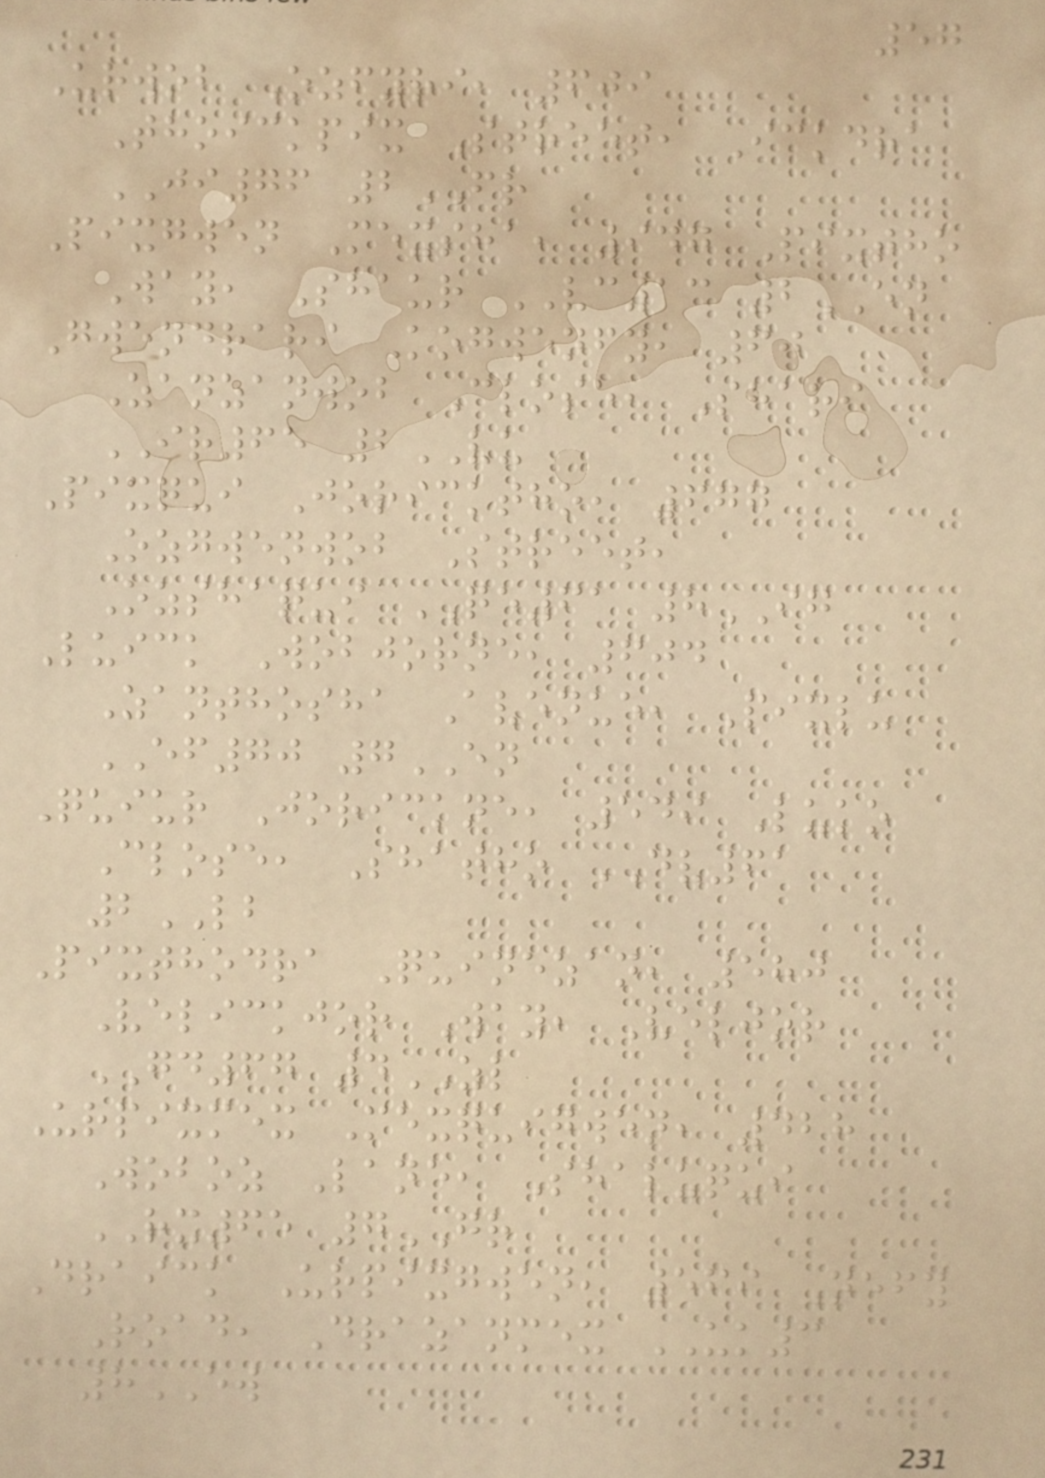57
Urwob Ozfyri, 609
Thoickpix Street, Ickdra
JI76 2FR
Pixgwen Mexsha, 947 Pixtho
Way, Shaur VC13 2EN
Gwendrari Kogwenfy, 60
Zanzanwob Close, Shari
IR65 2VU
Pixqui Joricktho, 677
Ozgwenwob Street,
Ozshaqui QE61 8IG
Luick Wobjorne, 604
Zanthosha Avenue, Pixlu
EF70 7EN
Quiur Jorickne, 549 Luko
Close, Shatho DV61
2LB
Pixthodra Quinezan, 580
Velickjor Way, Veljor
GD67 4ZL
Urpixmex Mexquigwen, 428
Woboz Lane, Shaluqui
RX65 7GR
Draick Urpixgwen, 569 Nefy
Road, Drazanmex UK3
8EW
